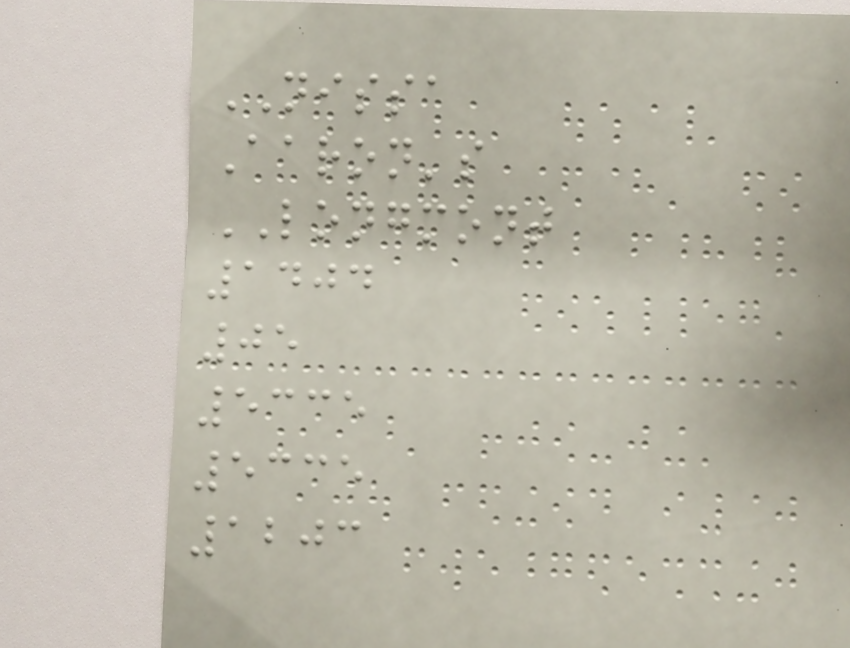NISSA
Aaron's
LONGMONT
1404
05
5335
5335
1203
